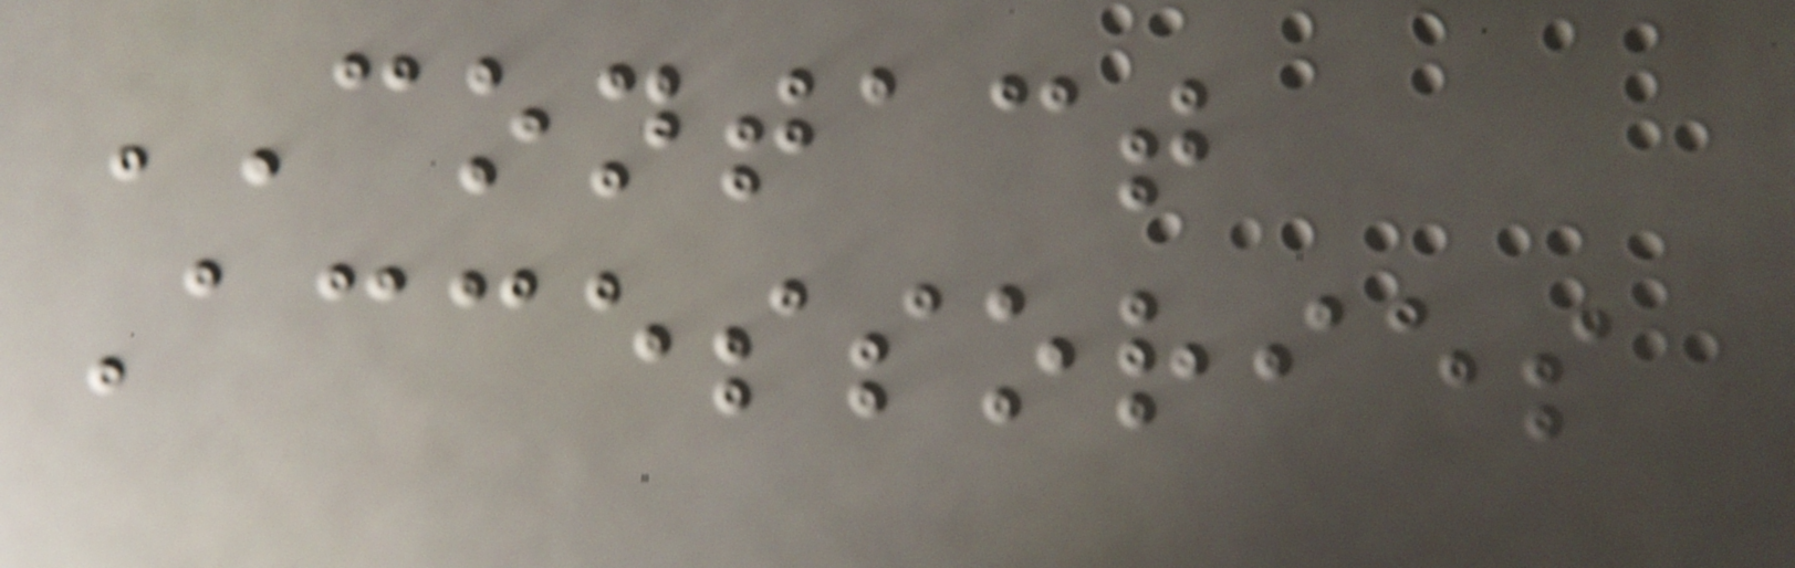CONTACT
Accessories
